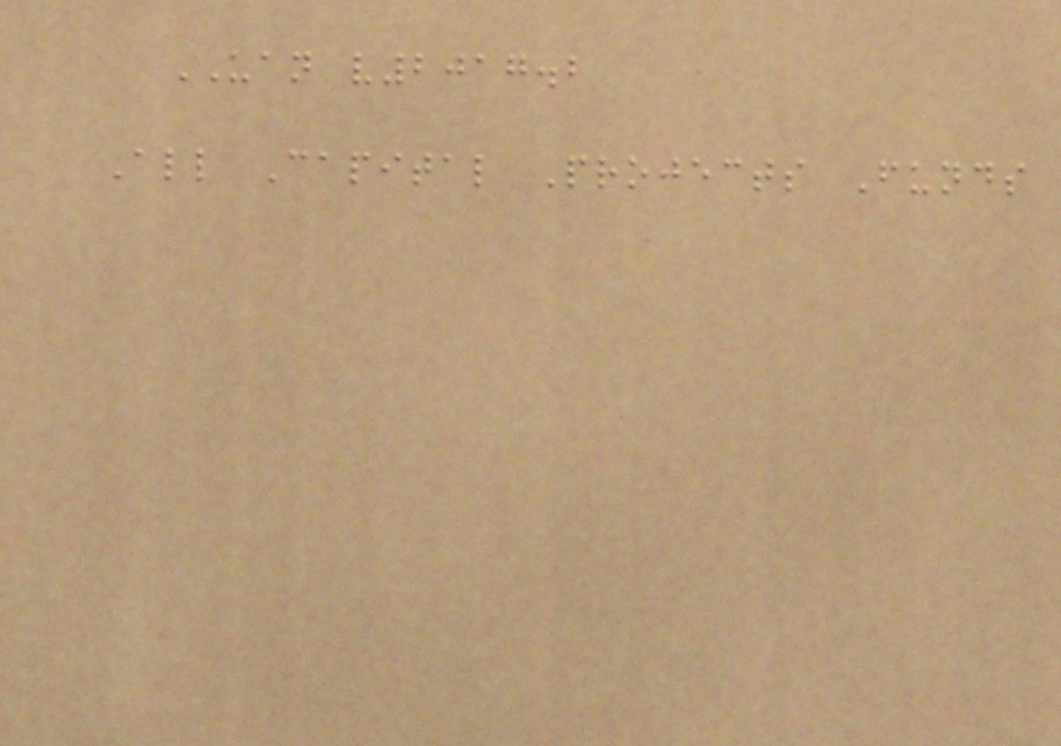UAN v2017.2
All Capital Projects Funds
